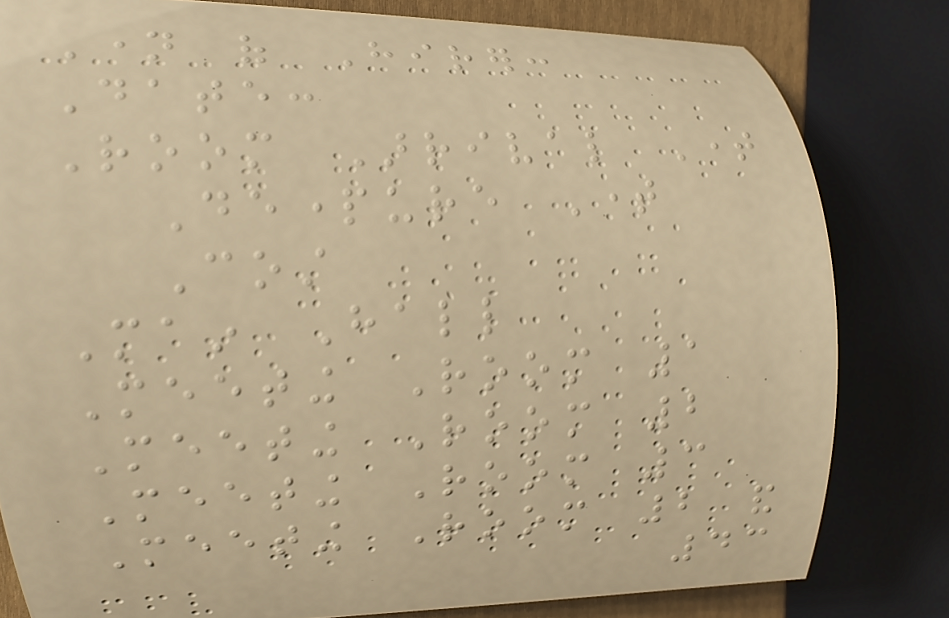Name of Hirer:
Date:
Room Arrival Time
Departure Time
Cost
Main Hall
Meeting Room 1
Meeting Room 2
Meeting Room 3
Meeting Room 2 and
43
